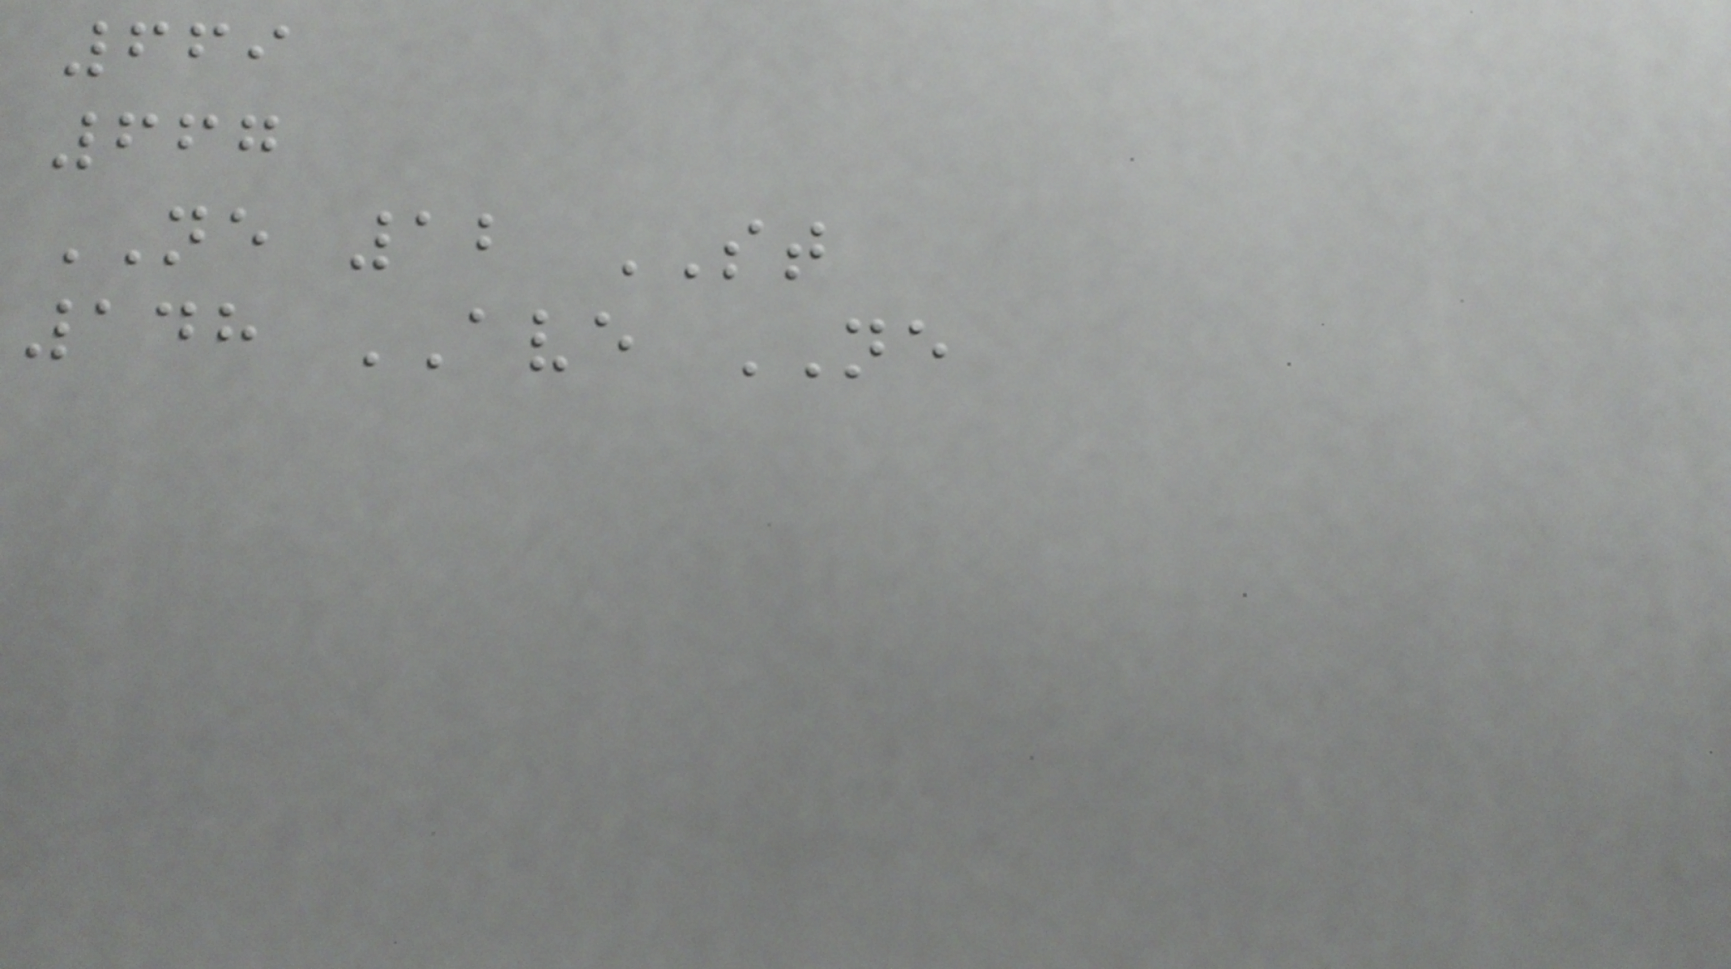669
667
NE 12 ST
148 AVE NE
